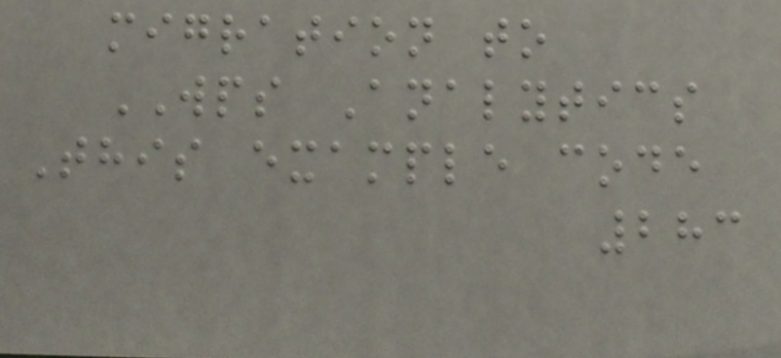migration to
WPS Analytics
This example code
283
